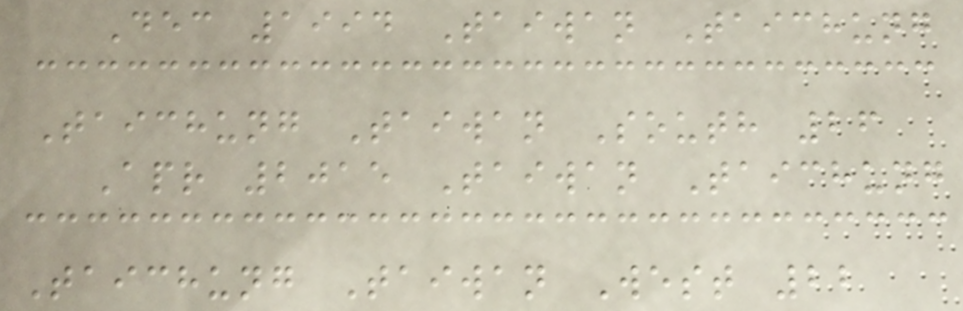Dec 1994 Taiwan Taichung
Taichung Taiwan South 26
Apr 2015 Taiwan Taichung
Taichung Taiwan West 22
